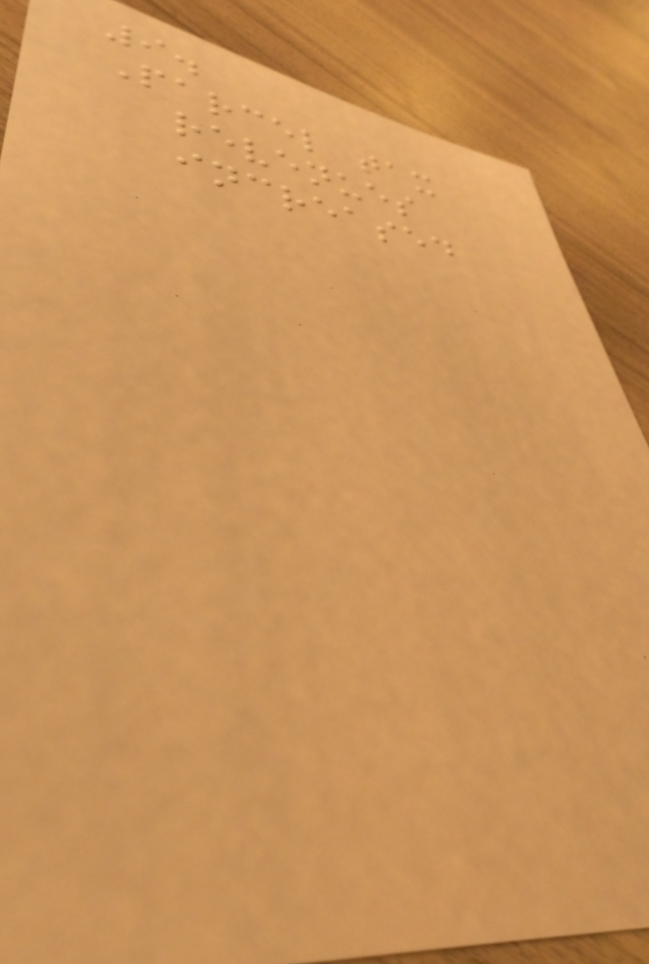9.
Parcel tax
revenues
increased
